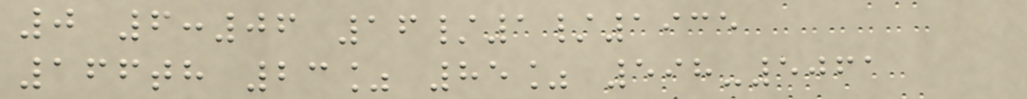0 6:06 16/1/1935
166th 23% 85% 598-5061
